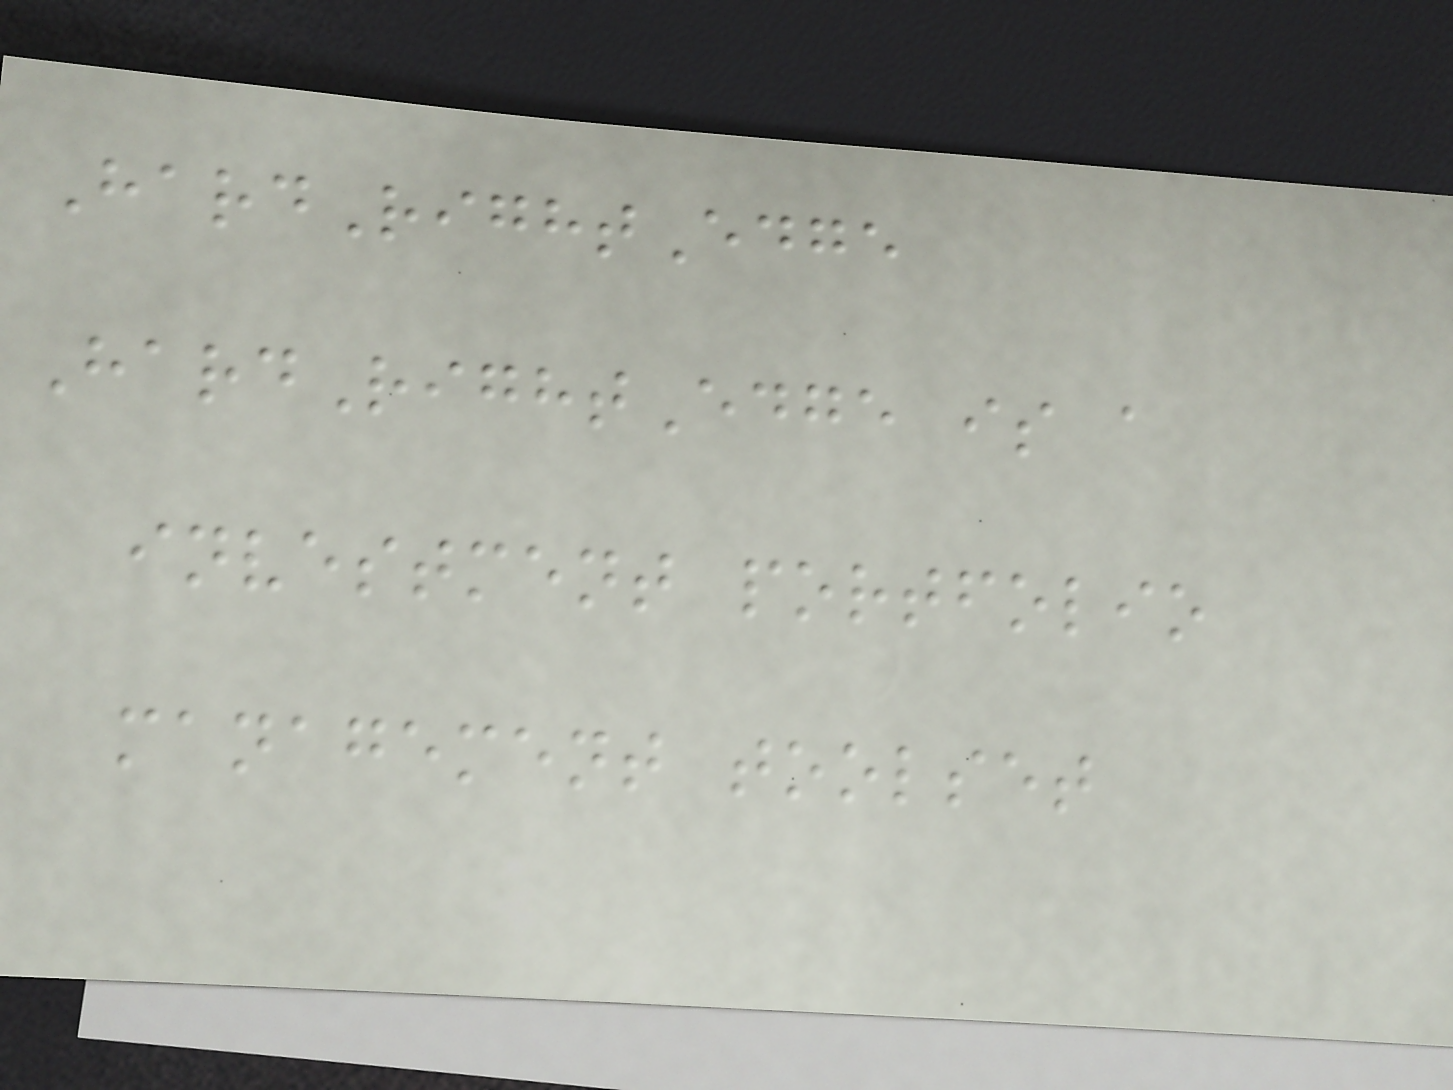HardRightEdge
HardRightEdge is a
investment portfolio
management toolset
